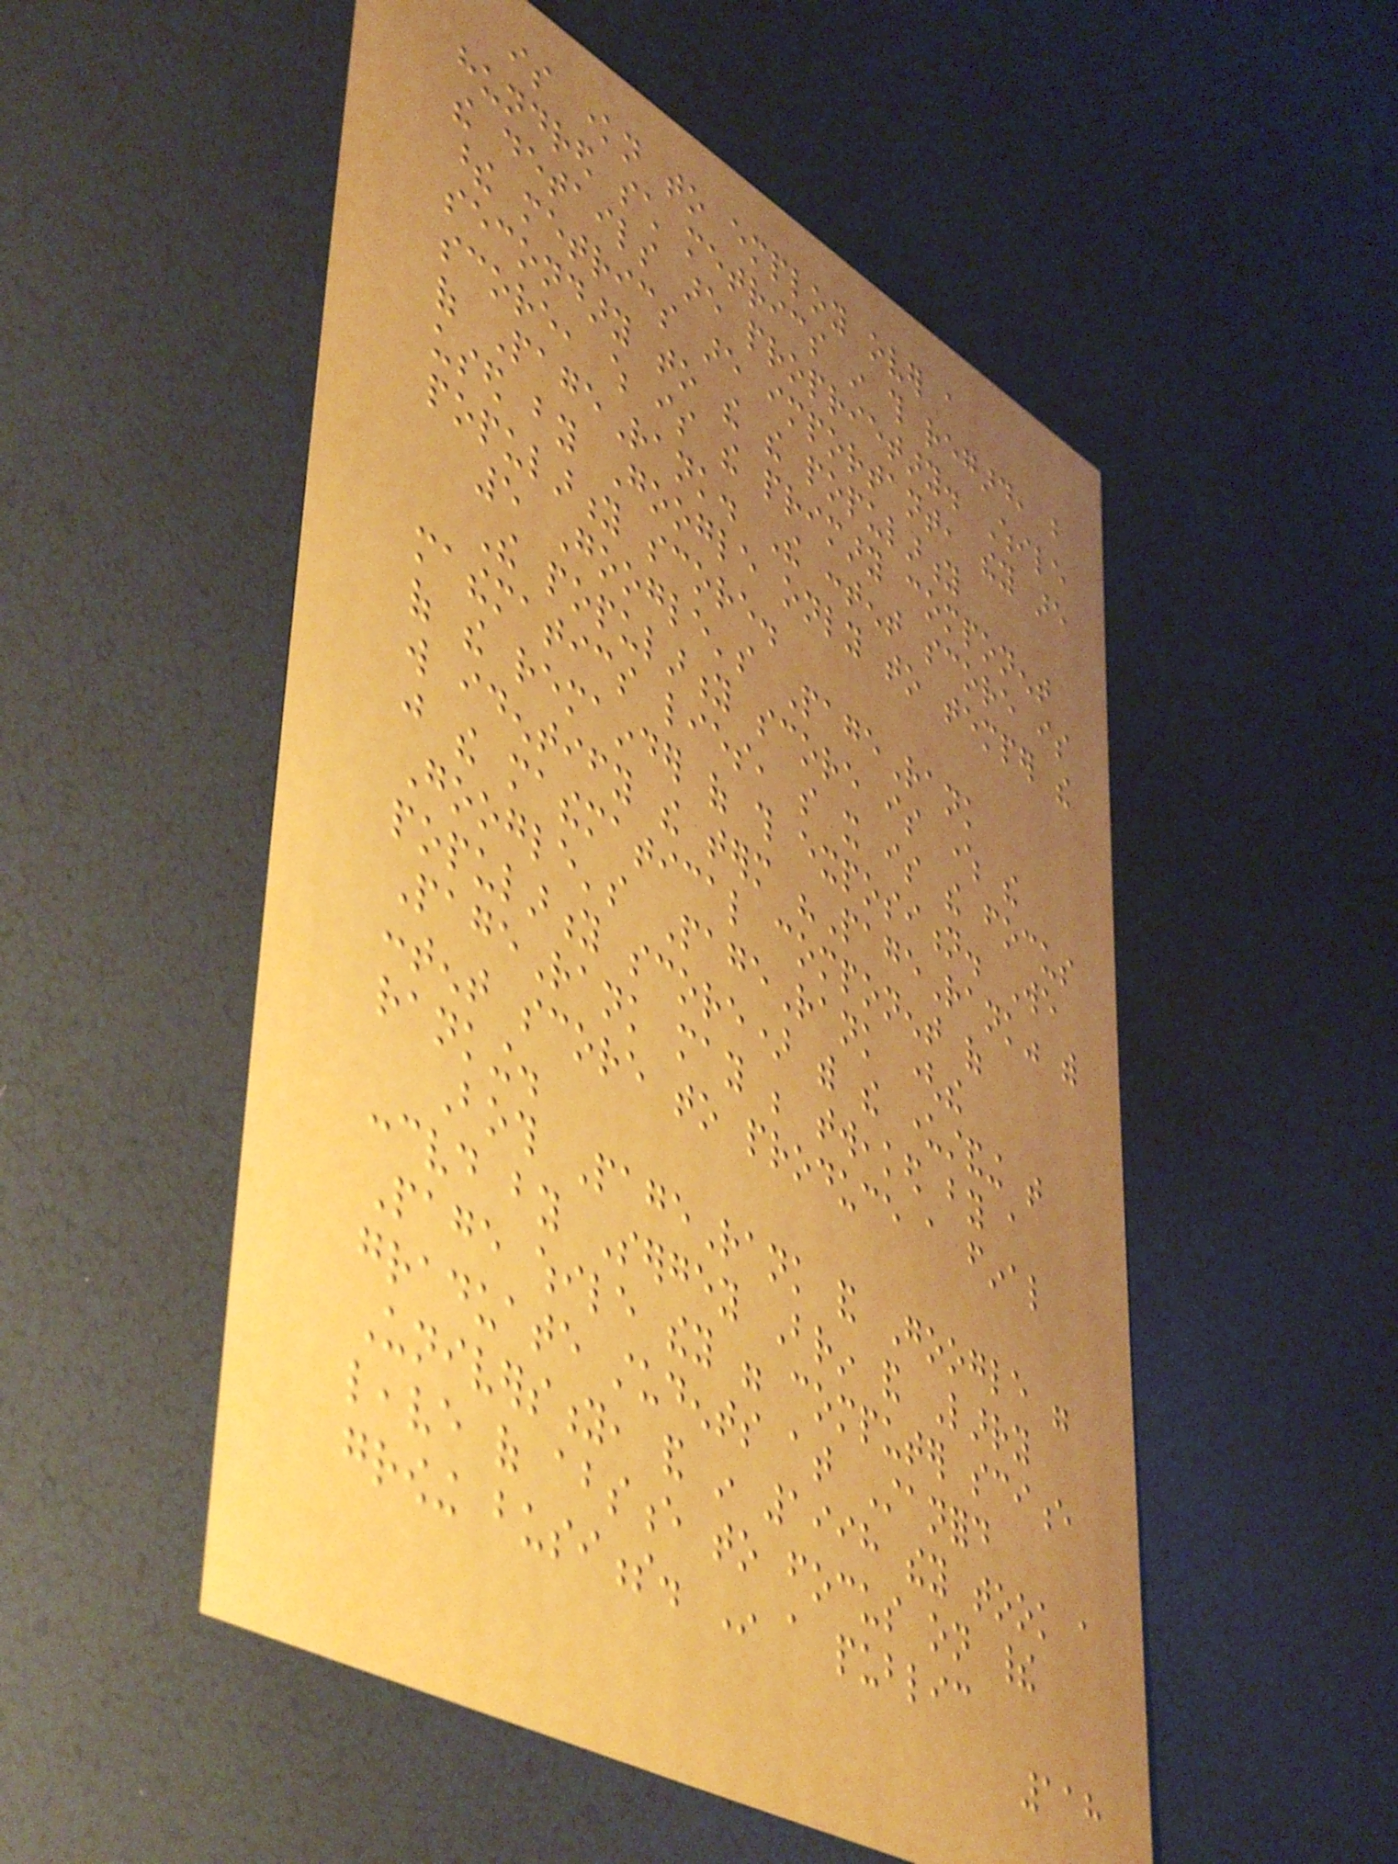is known to employ over a
hundred such metrics in this regard, but
the details are proprietary. While
these metrics are important, they are
secondary to the the popularity
score, which is the primary component
of PageRank. The content score is
used by Google only to temper the
popularity score.
5 Google's PageRank
The popularity score is where the
mathematics lies, so it is the focus
of the remainder of this exposition. We
will identify the term "PageRank" with
just the mathematical component of
Google's PageRank (the
popularity score) with the understanding that
PageRank may be tweaked by a
content score to produce a final
ranking.
Both PageRank and Google were
conceived by Sergey Brin and Larry
Page while they were computer science
graduate students at Stanford
University, and in 1998 they took a
leave of absence to focus on their
growing business. In a public
118
